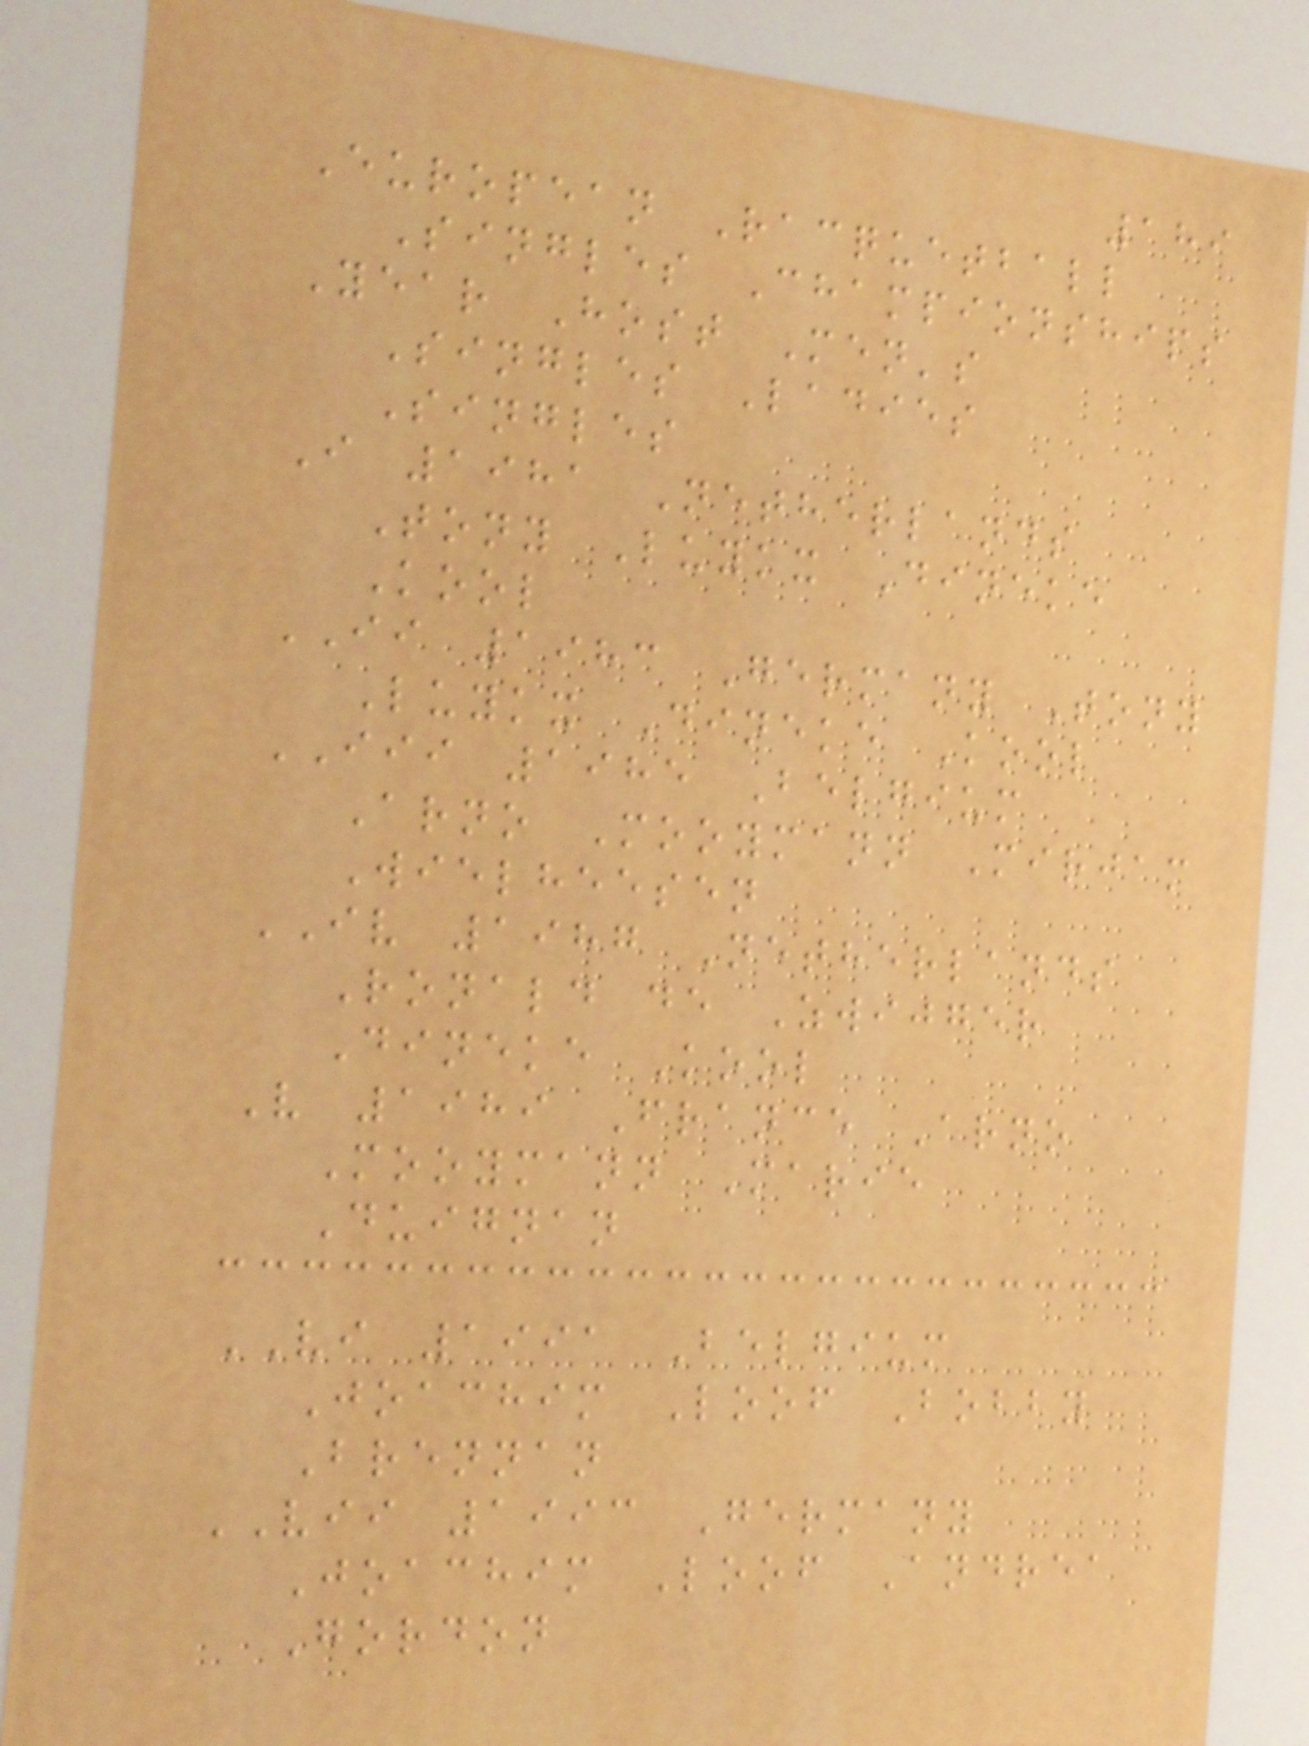189
European Racquetball
Singles Championships
Year Host Men's
Singles Ladies
Singles
I 1981 Netherlands
Tony Luykx Dineke
Kool
II 1983 Germany Tony
Luykx Dineke Kool
III 1985 Belgium
Arno Mooymann Mirjam
Wielheesen
IV 1987 Netherlands
Ronald de Zwijger
Dineke Kool
V 1989 France Arno
Mooymann Marie
Duignan
VI 1991 Belgium
Joachim Loof Bobby
Brennan
VII 1993 Germany
Joachim Loof Andrea
Gordon
